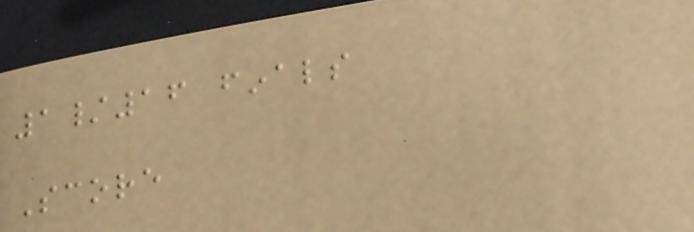1/16 finals
Score
